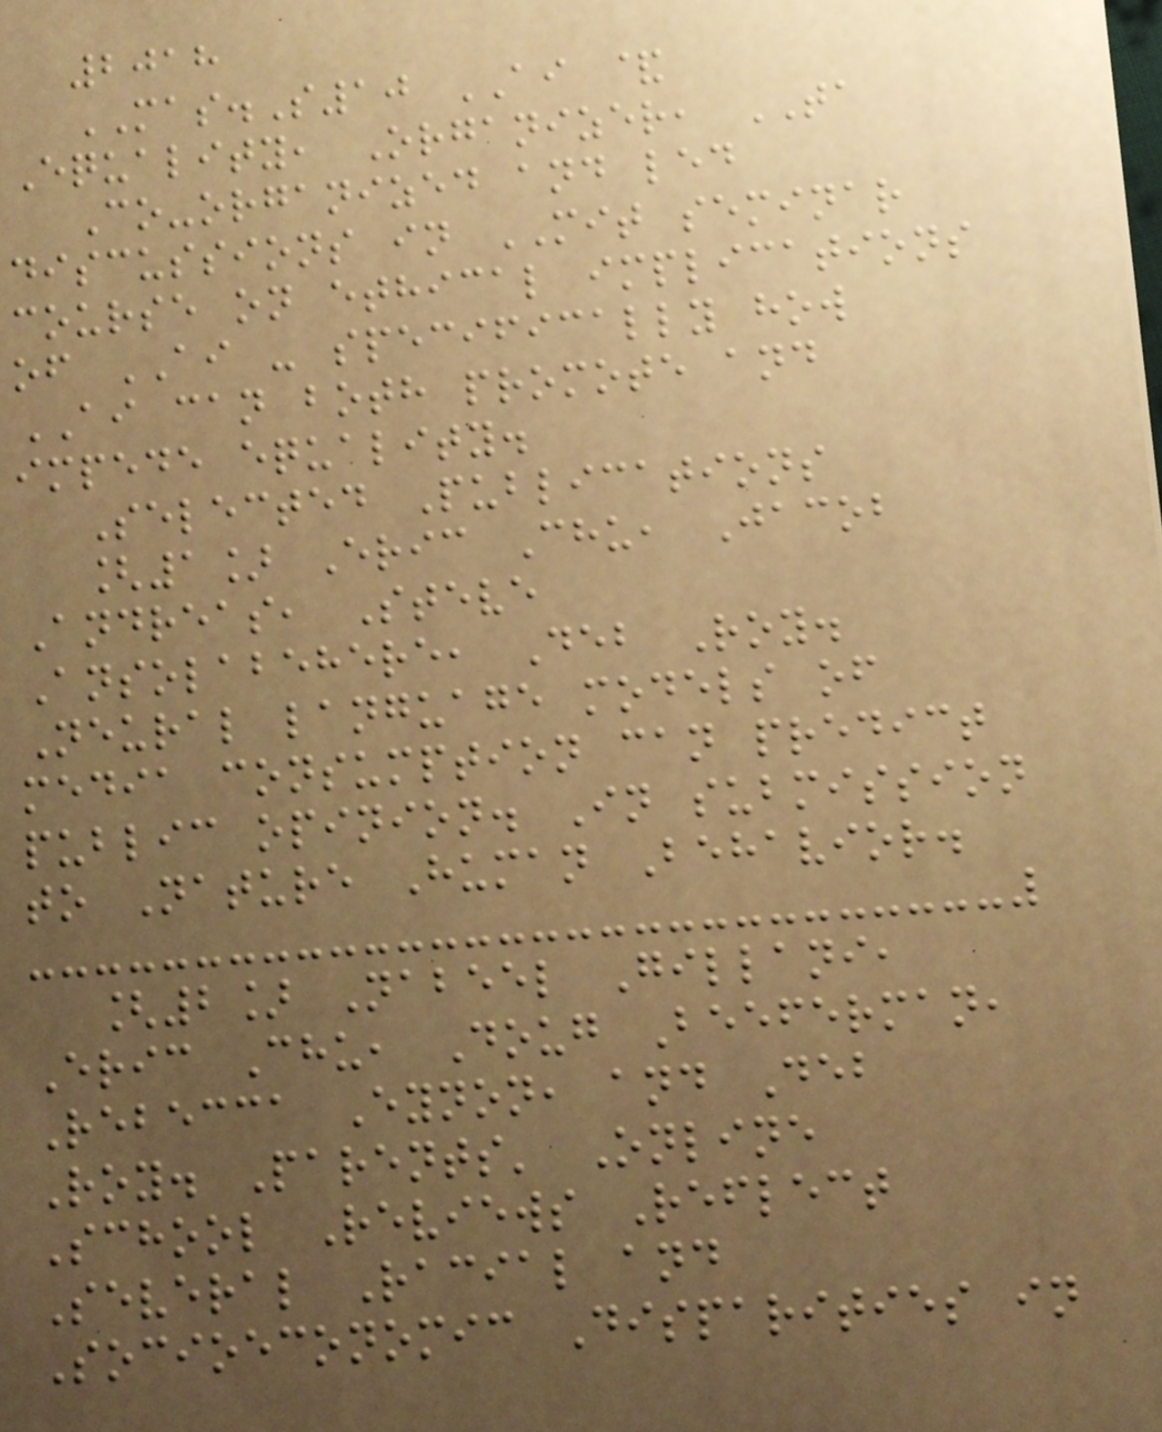2018
MAS.S10 AI &
Equality, Organizer, TA
Co-organized and led
discussions in MIT seminar
course on ethical implications
of AI - specifically how
AI can both promote and
impede equality.
Selected Publications
[1] Eric Chu, Jacob
Andreas, Steve
Ansolabehere, Deb Roy.
Neural language models of
media consumption can predict
public opinion. In submission
to Nature Human Behavior.
[2] Nabeel Gillani,
Eric Chu, Doug Beeferman,
Rebecca Eynon, and Deb
Roy. Parents' Online
School Reviews Reflect
Several Racial and
Socioeconomic Disparities in
